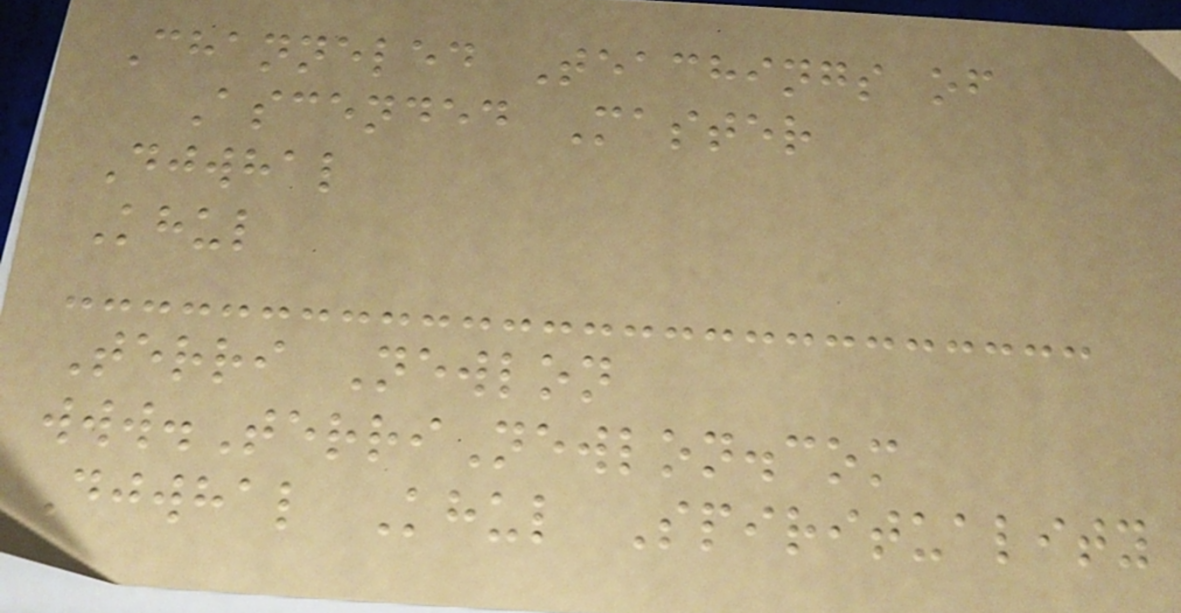Channeled Teachings of
Ascended Master
Djwhal
Khul
Terri Newlon
www.TerriNewlon.com
Djwhal Khul Spirituality
